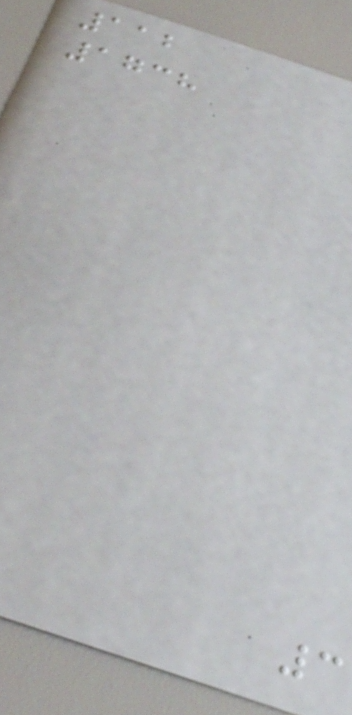112
1738
3
